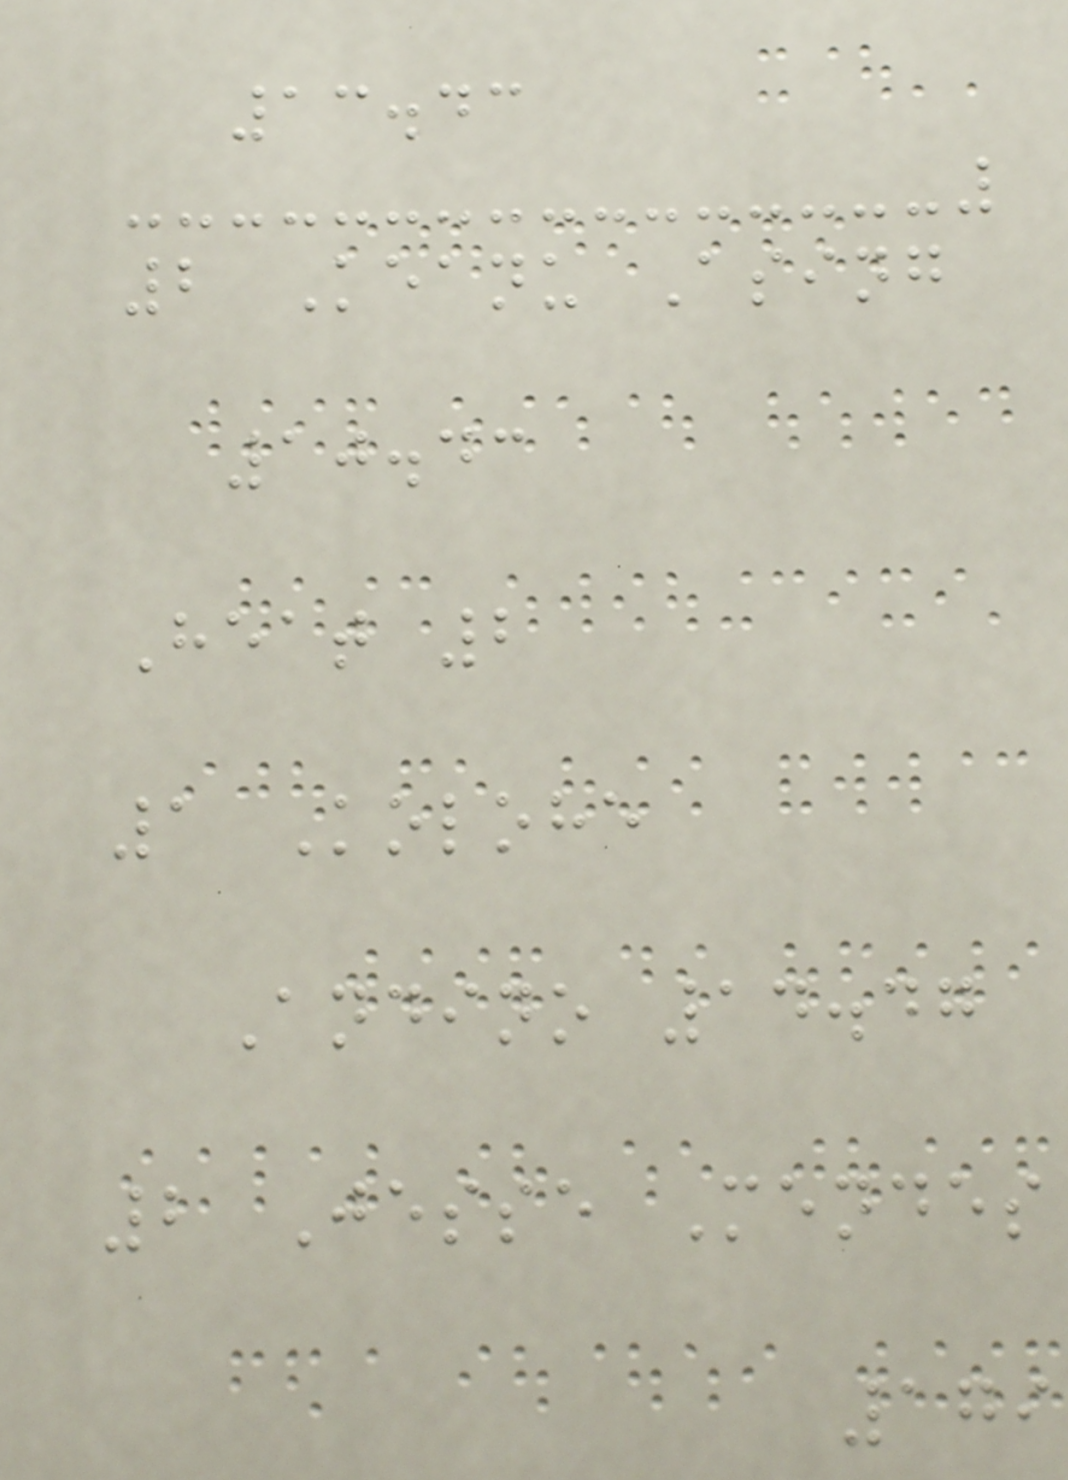13.43
2 Keanu Asing
10.43
Heat 2
1 Kolohe
Andino 14.47
2 Jesse Mendes
179
